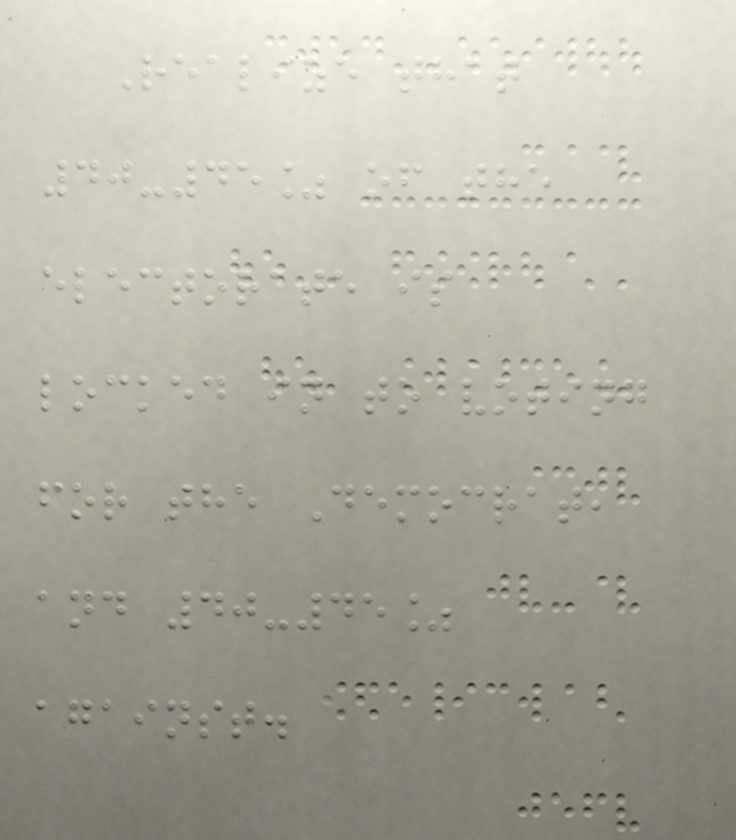Realize that
40-45% of the
electorate is
locked in to voting
for the Democrat,
and 40-45%
against.
